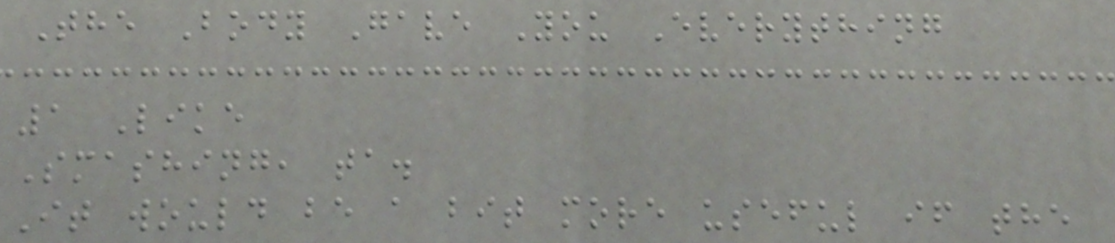The Body Gave You Everything
1 Like
Smashing, ta.
It would be a bit more useful if the
